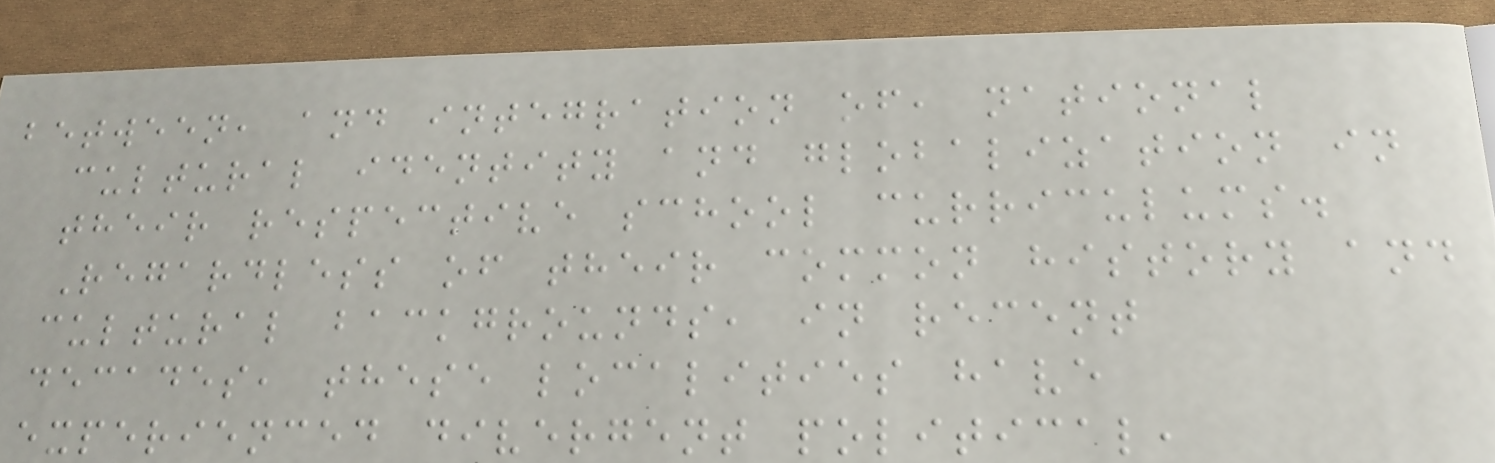between, and integration of, national
cultural identity and globalization in
their respective school curriculums.
Regardless of their common history and
cultural backgrounds, in recent
decades, these localities have
experienced divergent political,
